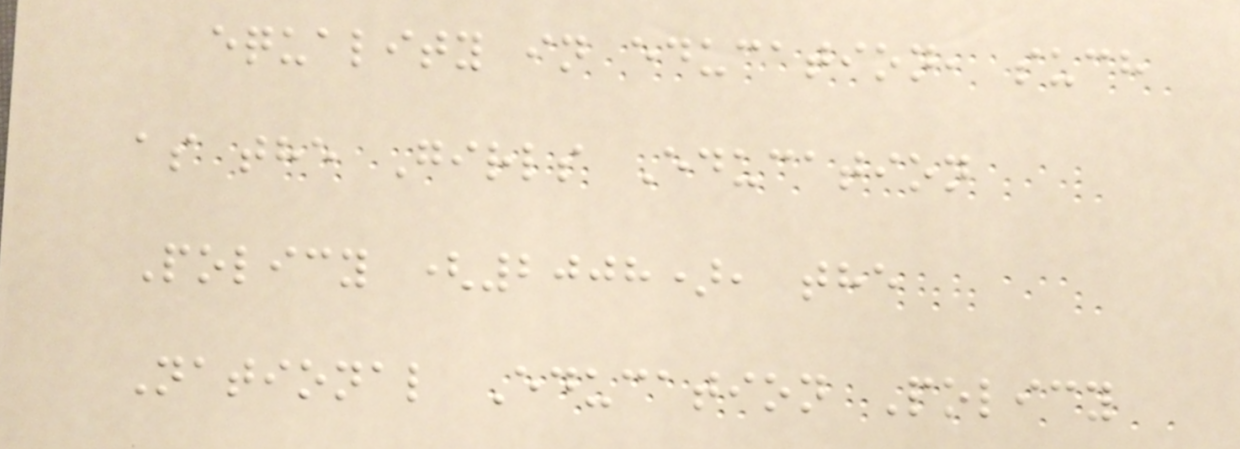equality in education, such
as the Girls Education
Policy (2008), the
National Education Policy
